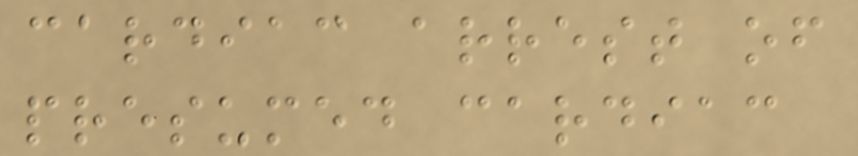cardiac arrest of
presumed cardiac
